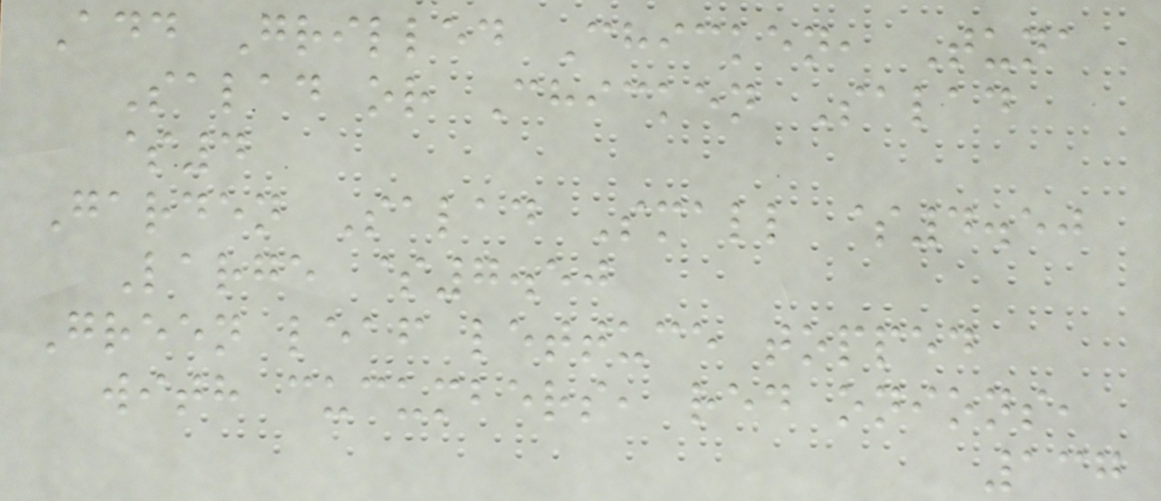Add Grilled Chicken, Tuna
Salad or Chicken Salad
$4
Garden Salad Small $4.50
Large $7.50
Green leaf lettuce topped
with cucumbers, red onions,
137
